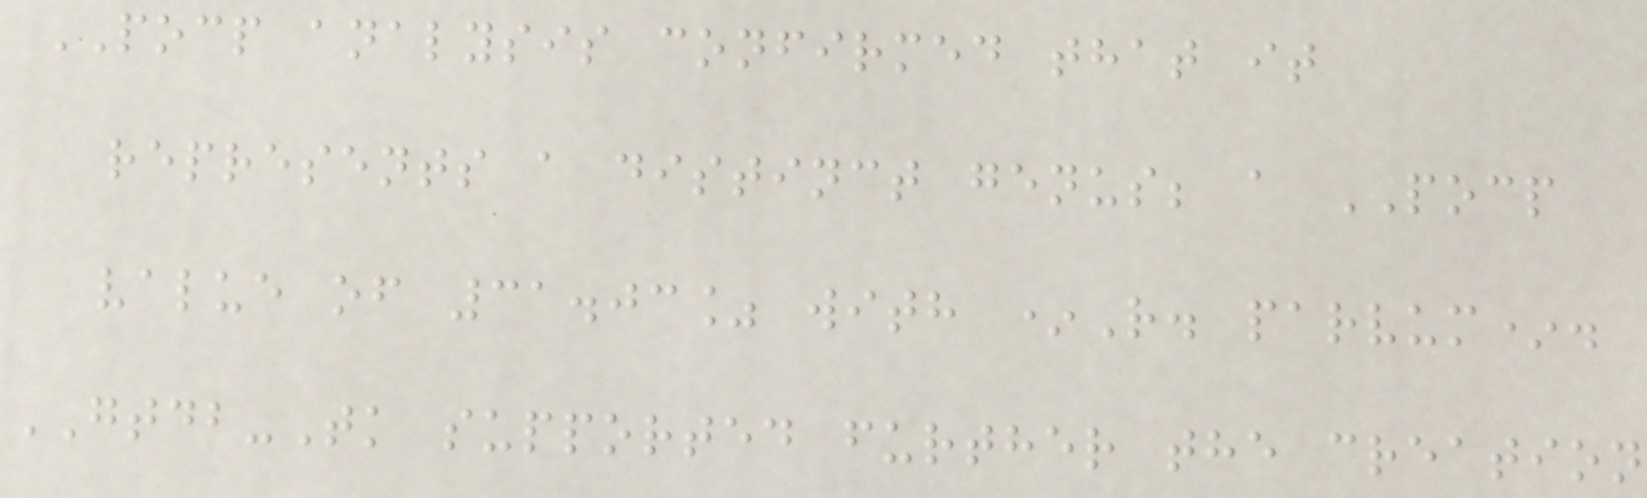POCP analysis confirmed that it
represents a distinct genus; a POCP
value of 31.03% with *R. parvum*.
GTDB-Tk supported further the creation
